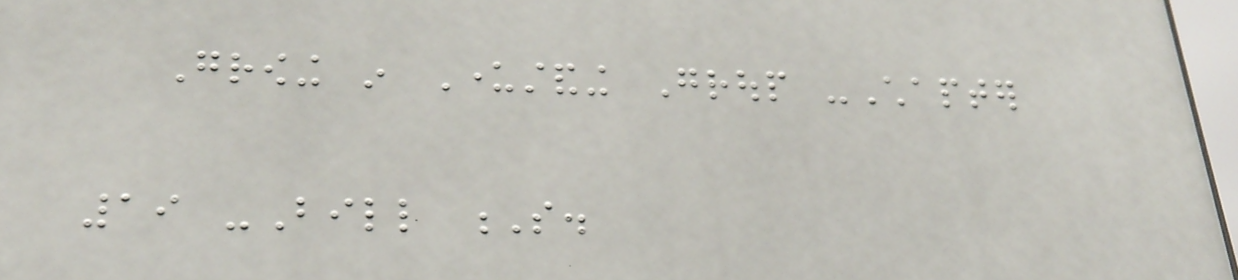Growing in Understanding Group -Chapter
19 -Bill S.
